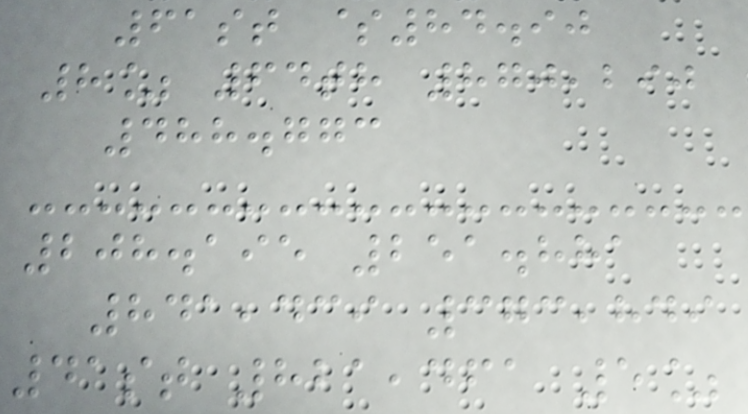61st $84.90
8% 64th 870,290
488.773
208.195 251.881
841,439 373,849
41st 821,461 5%
